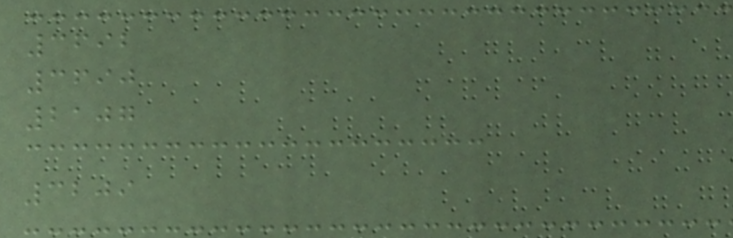3692
3690
2107
3209
